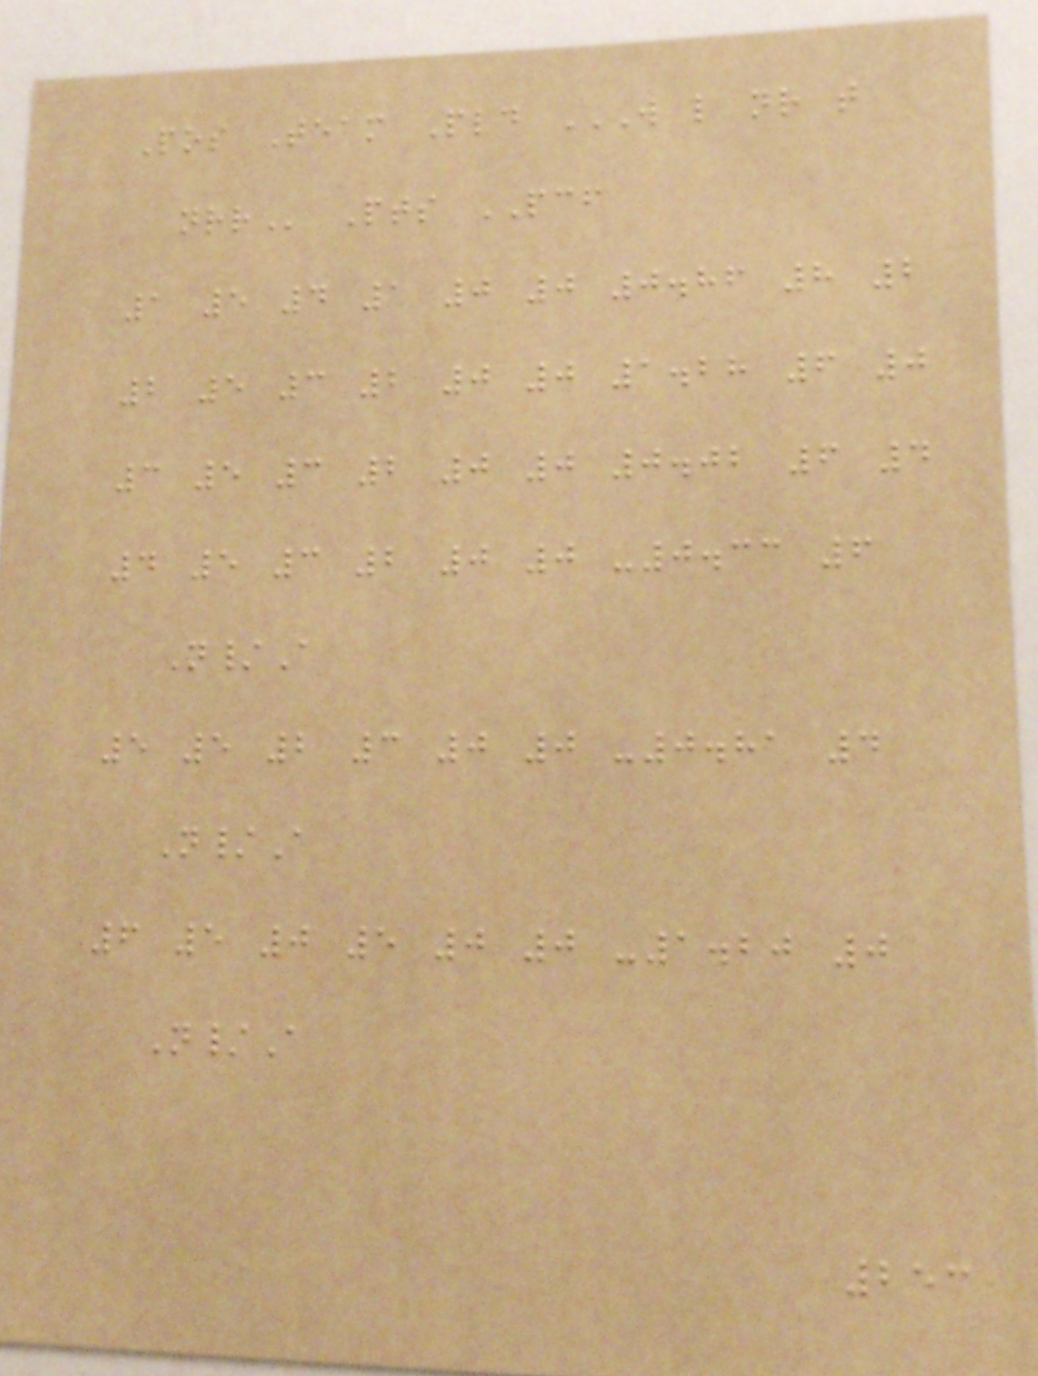Pos Team Pld W L NR T
NRR Pts PCF
1 5 4 1 0 0 0.86 8 2
2 5 3 2 0 0 1.28 6 0
3 5 3 2 0 0 0.02 6 4
4 5 3 2 0 0 -0.33 6
N/A
5 5 2 3 0 0 -0.81 4
N/A
6 5 0 5 0 0 -1.20 0
N/A
253
